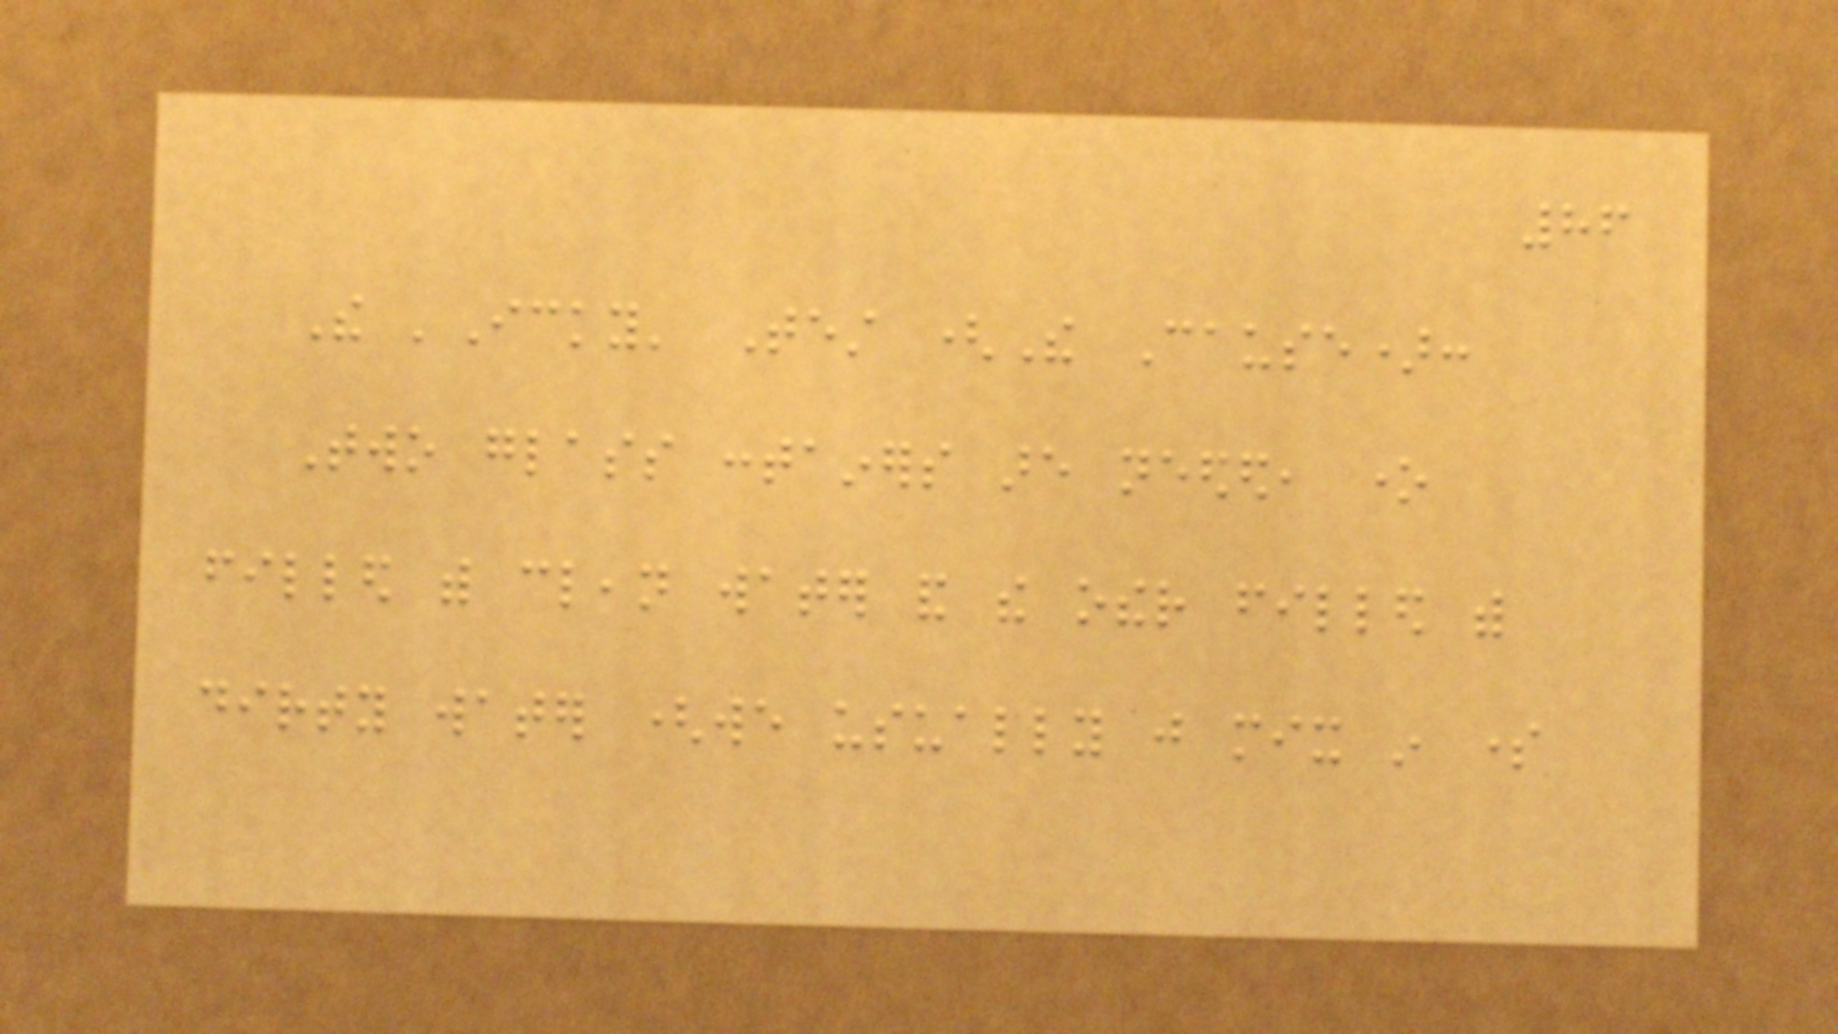86
The 'Icky' Test (The Cause):
Two glass containers are needed, one
filled with clean water and the other filled with
dirty water (we usually just mix in some
